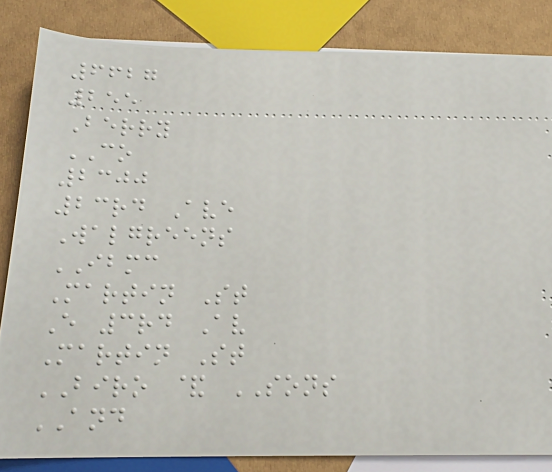6627
255
Berry
CO
2300
23rd Ave
Walgreens
IBMC
Martin St
E 3rd Av
Martin St
BIRO & SONS
AND
